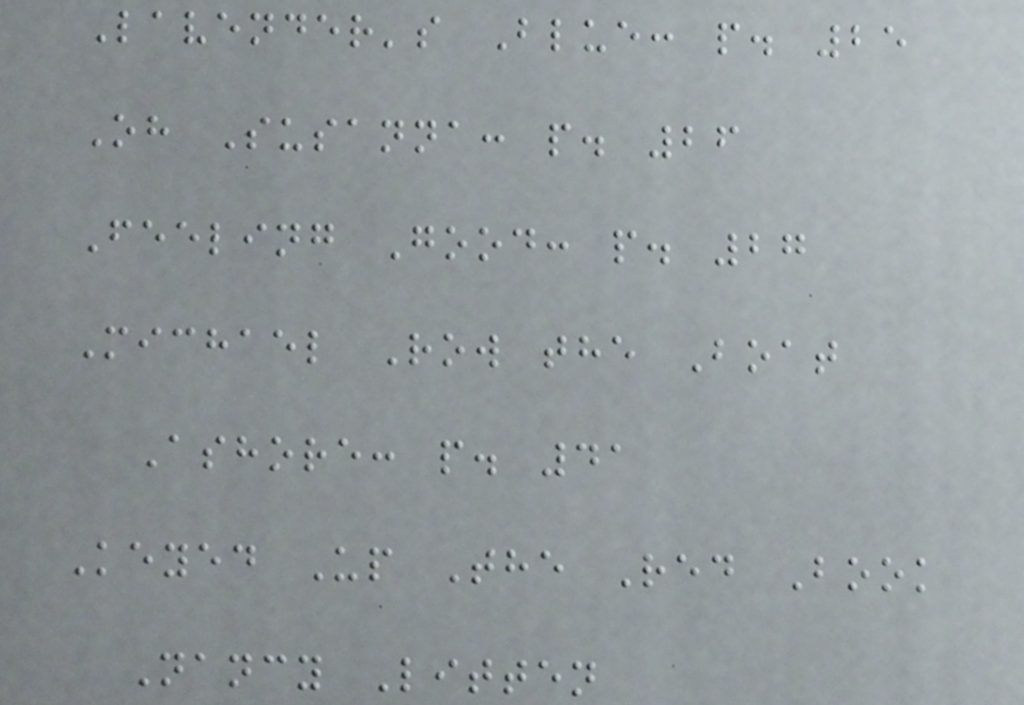Lavender's Blue: p. 25
Oh Susanna: p. 26
Feeling Good: p. 27
Michael Row the Boat
Ashore: p. 41
Keyed Up The Red Book
Nancy Litten
